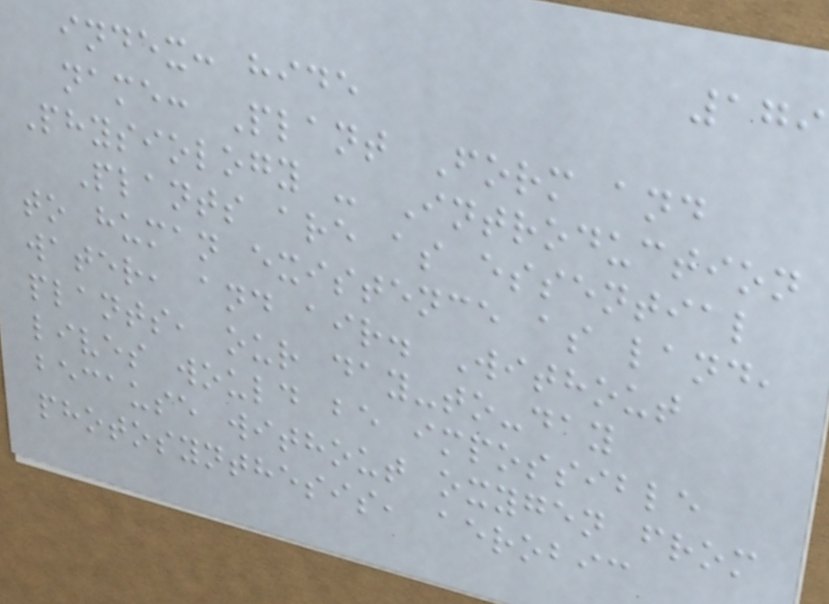179
index: hide
name: Plant Form and
Physiology - Introduction
Plants are as essential
to human existence as land,
water, and air. Without
plants, our day-to-day
lives would be impossible
because without oxygen from
photosynthesis, aerobic
